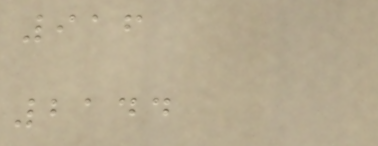916
2144
